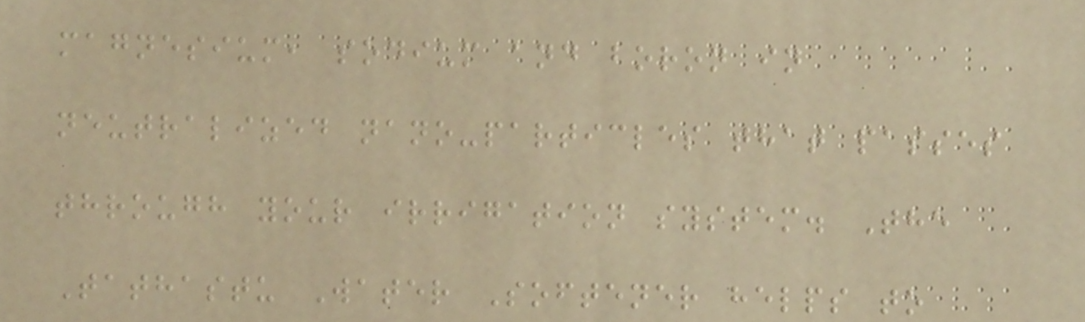magnesium, sodium and boron in
neutralized nano-particles that passes
through your irrigation system. The
Tathastu Water Softener helps to
